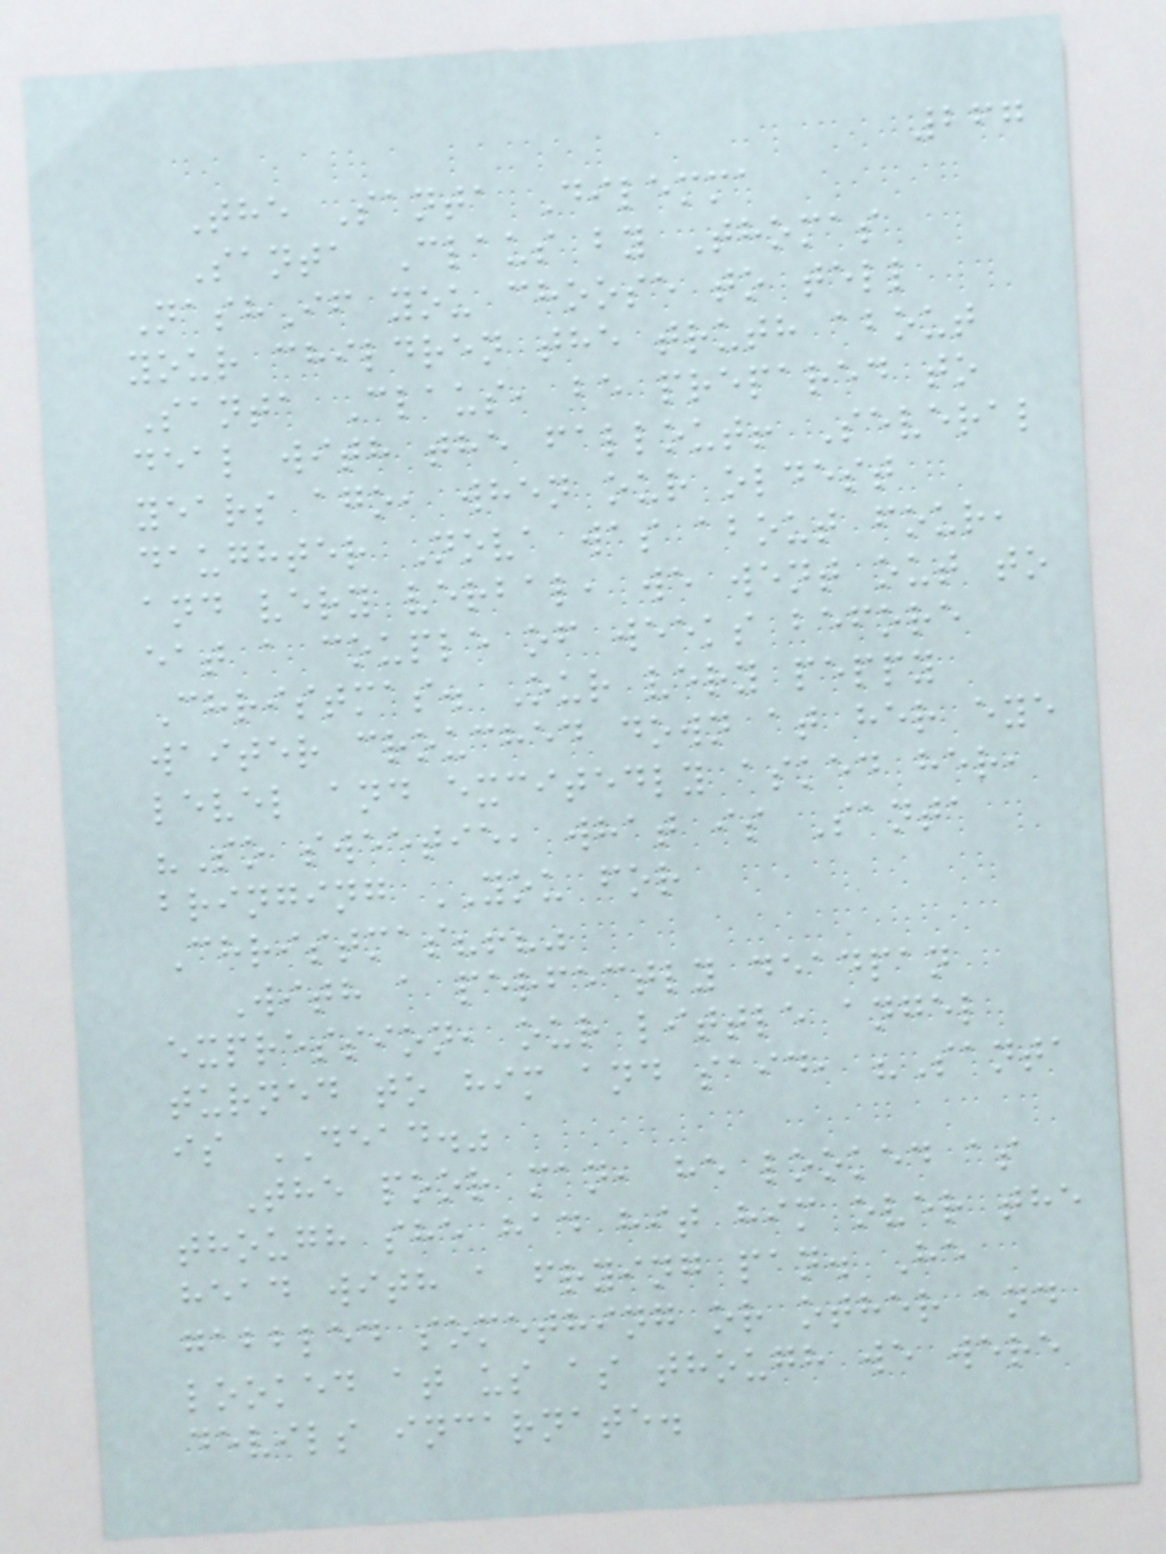267
The Santa Dilemma
Santa Claus by Thomas
NashIf you choose to tell
your children the truth about
Santa Claus, be prepared to
deal with the fallout! Several
years ago, when our oldest
daughter Nova was about four,
and very verbal, we went out to
eat a couple of weeks before
Christmas. Our very peppy
waiter crouched down at her eye
level and excitedly asked her,
"So sweetie, what is Santa
bringing YOU for
Christmas?!?"
With a perfectly deadpan
expression, our little angel
turned to him and said, "Santa
is DEAD."
The poor man, he looked as
though she had hit him over the
head with a frying pan. He
gabbled something or other and
looked at us as though we were
devils incarnate.
